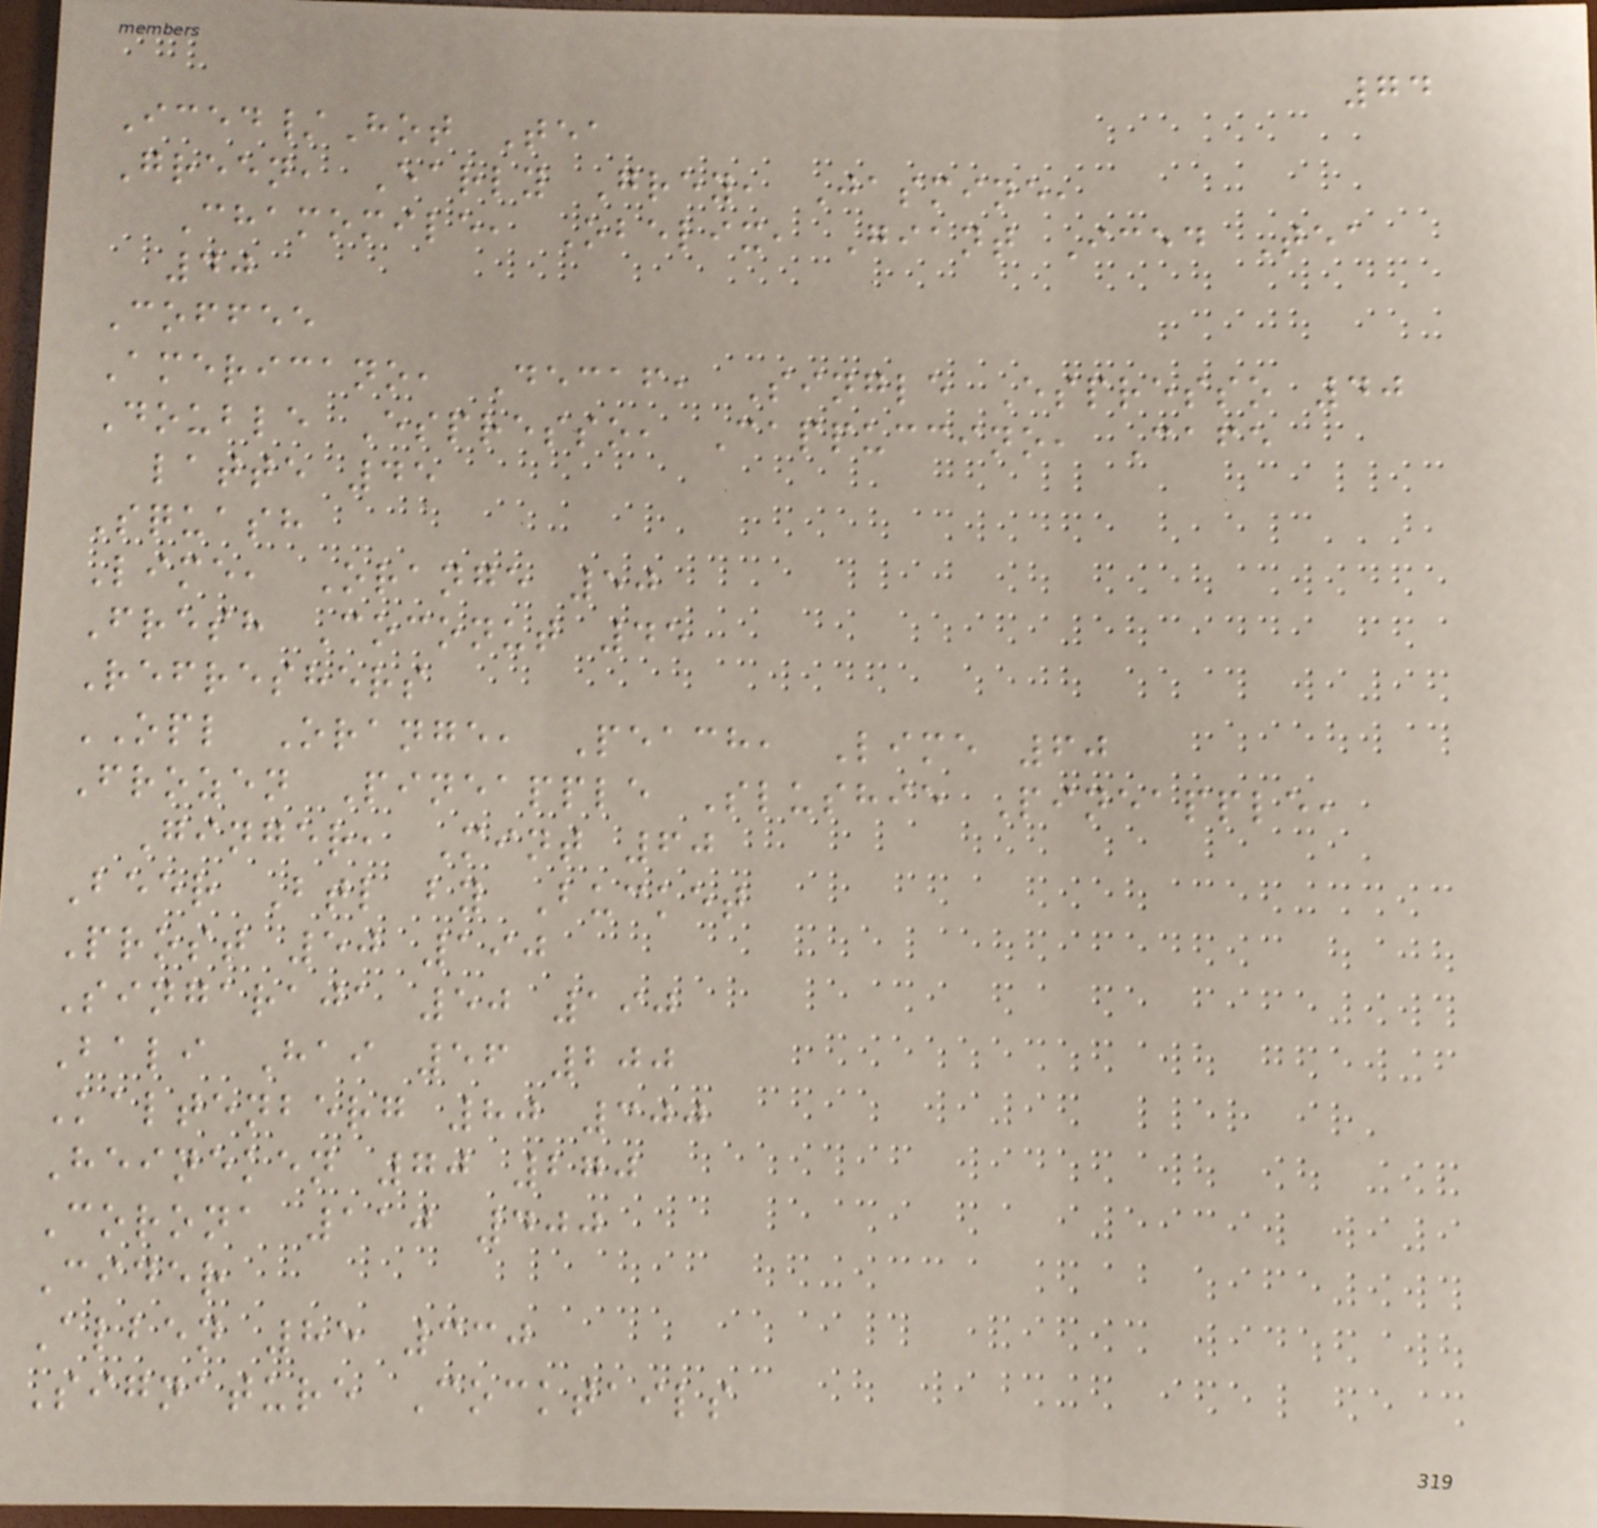74
Iced/Hot Tea
Green, Early Grey, Jasmine,
Chamomile, Obelix, Giant Iced Tea
40
Coffee
Americano, Decaf, Single Espresso 40
Double Espresso, Cappuccino, Cafe
latte 45
Squash
Lime, Orange 50
Fresh Coconut 45
Refreshers
OPL Orange, Peach, Lime 60
Frozen Pineapple Slushie Pineapple,
Ginger, Mint 60
Beer Btl by Bucket
Prost 50 190
Singaraja 50 190
Bali Hai 56 200
Kaltenberg 80 300
Heineken 70 270
Corona 110 400
Cider
Alben 85 330
Signature Cocktails
